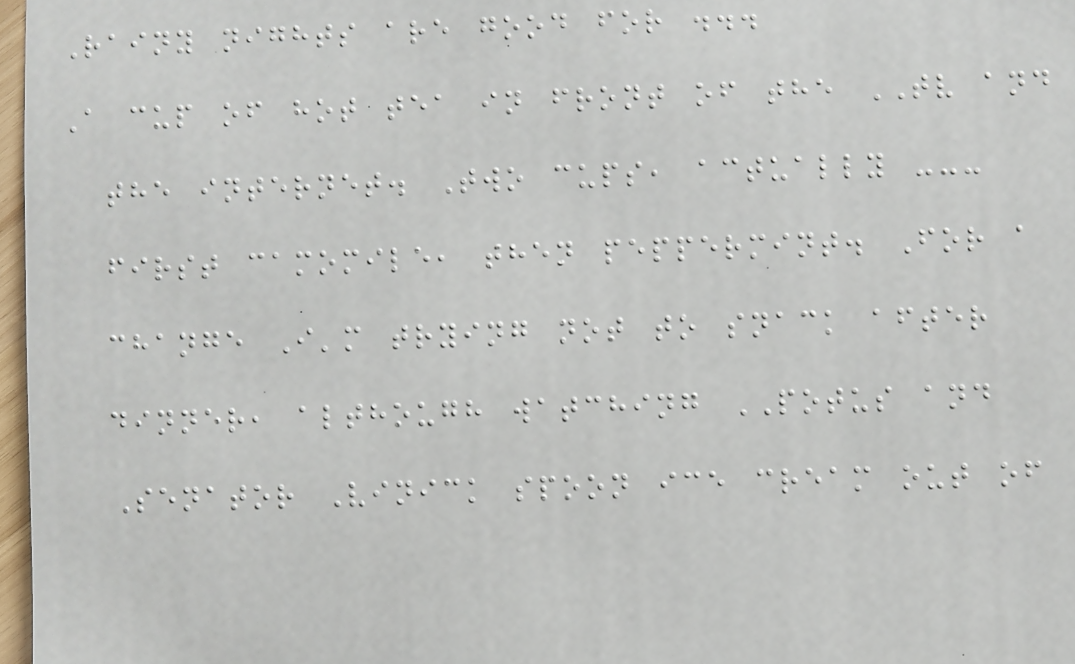Rainy nights are good for ...
A cup of hot tea in front of the TV and
the internet. Two cups, actually ---
first camomile, then peppermint. For a
change I'm trying not to snack after
dinner, although watching POTUS and
Senator Vinick spoon ice cream out of
